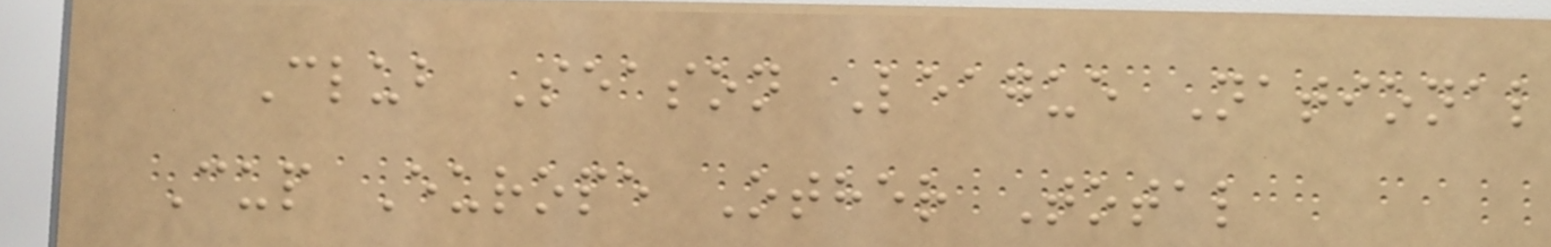Club Season League National
Cup Europe Other Total
